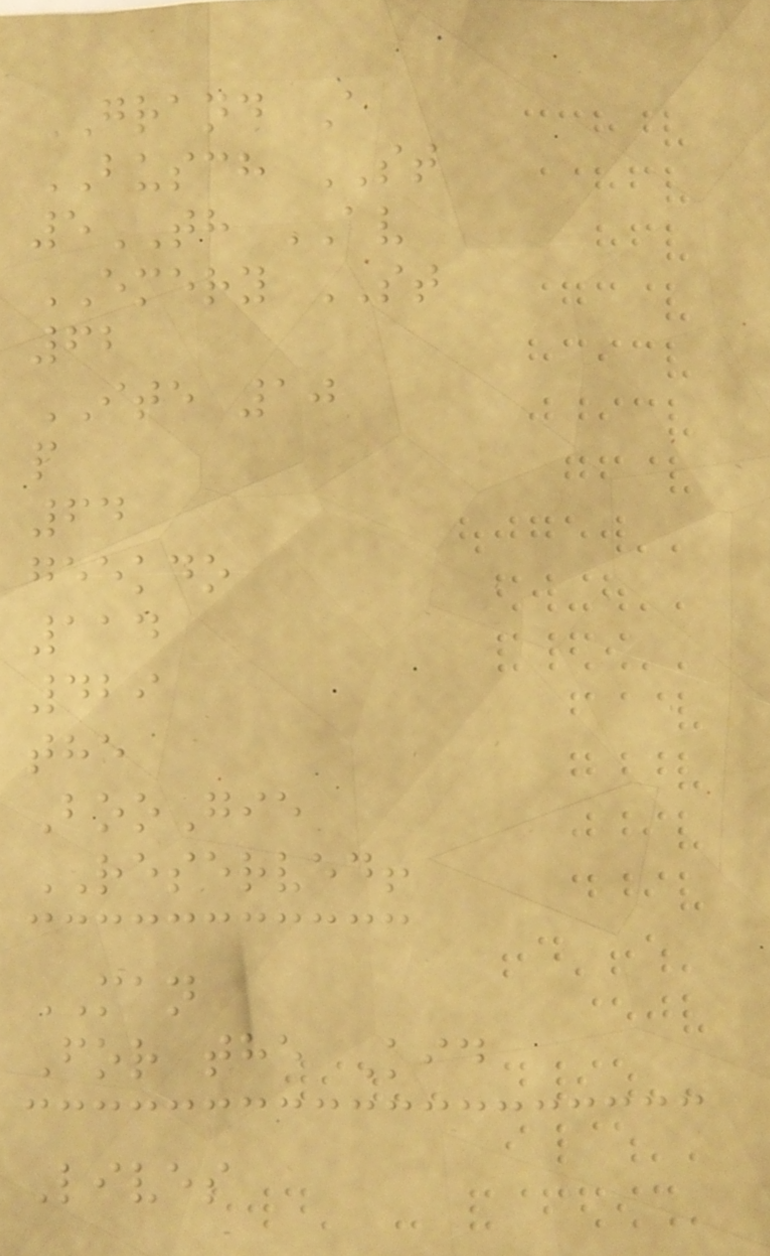GRAND A
BUSCH ST
5TH AV
EMERY ST
62
ITE 10
p
64
geekdo
114
429
the
BooGie
RESERVED!
MAN
For the Kid
Lives
